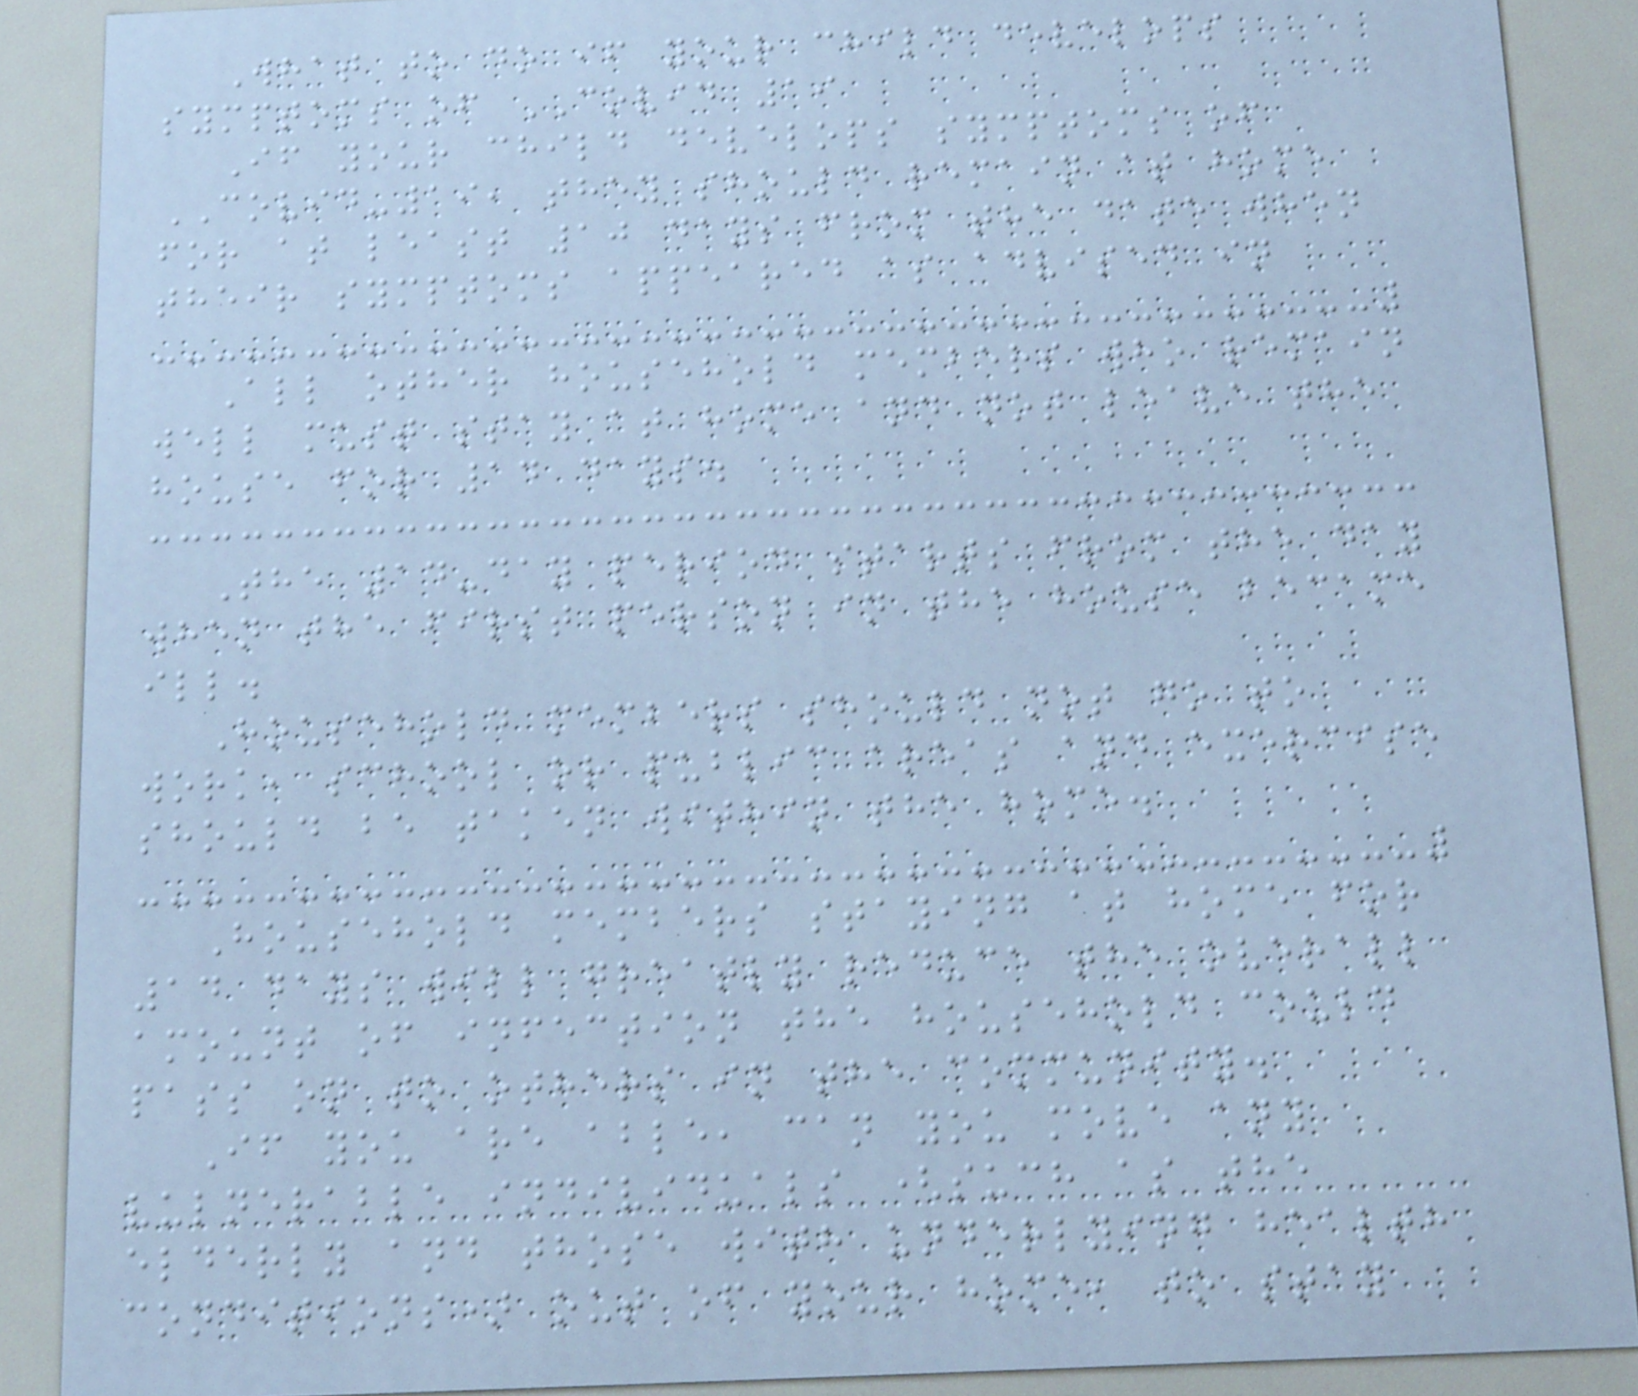What to do if your child develops
symptoms of COVID 19
If your child develops symptoms of
COVID-19, they should remain at home
for at least 10 days from the date when
their symptoms appeared as advised in
All other household members who remain
well must stay at home and not leave the
house for 14 days.
The 14-day period starts from the day
when the first person in the house became
ill.
Household members should not go to
work, school or public areas and exercise
should be taken within the home.
Household members staying at home for
14 days will greatly reduce the overall
amount of infection the household could
pass on to others in the community.
If you are able, can you move any
vulnerable individuals (such as the
elderly and those with underlying health
conditions) out of your home, to stay
